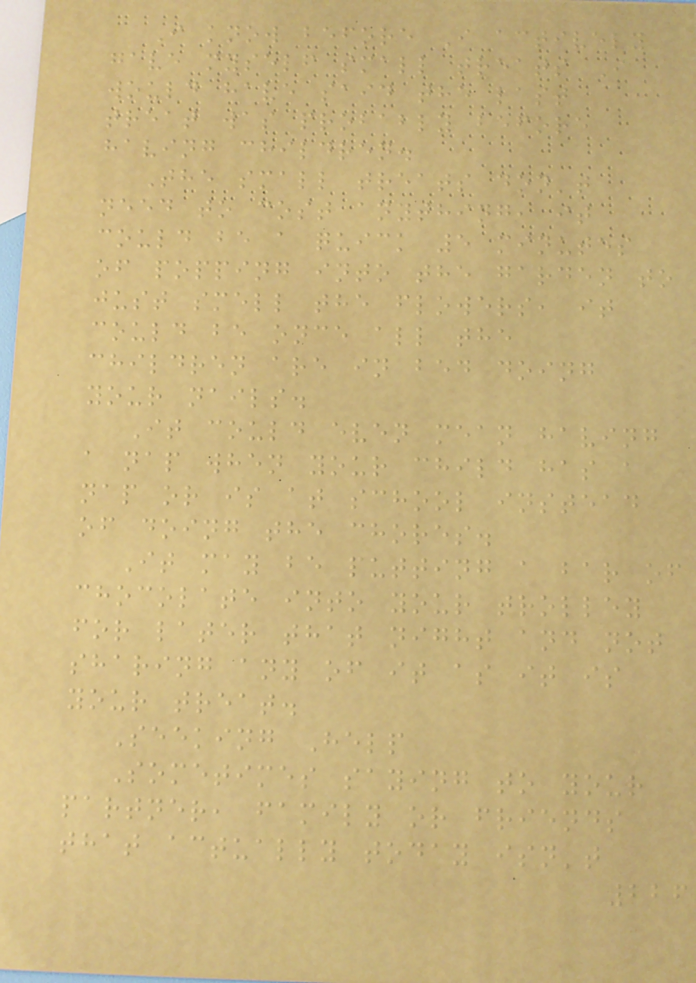I know before I actively
gave myself small treats I
would have said the last
treat was probably before
having children.
The small treats don't
need to cost anything, it
could be a quick 5 minutes
of popping into the garden to
just smell the flowers, it
could be once all the
children are in bed doing
your nails.
It could even mean having
a nap when your child has a
nap or is at school instead
of doing the chores.
It may be putting a bar of
chocolate into your trolley
for later that night and not
sharing any of it as it is
your treat.
Seeking Help
Sometimes saying to your
partner, family or friends
that actually today isn't
226
